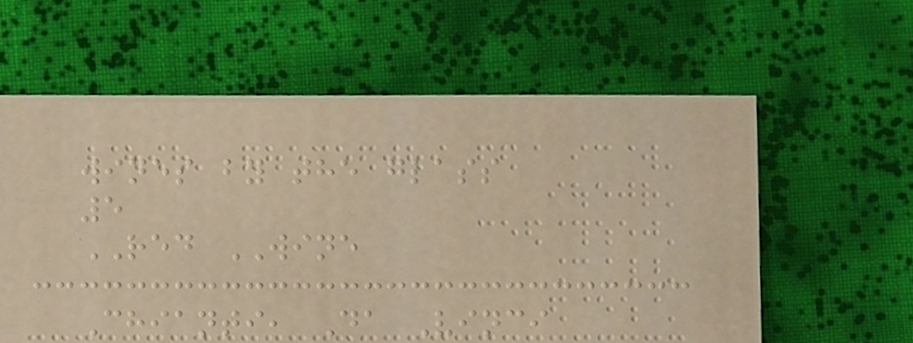wines by the glass
5
RED WINE
Chianti, Da Vinci
